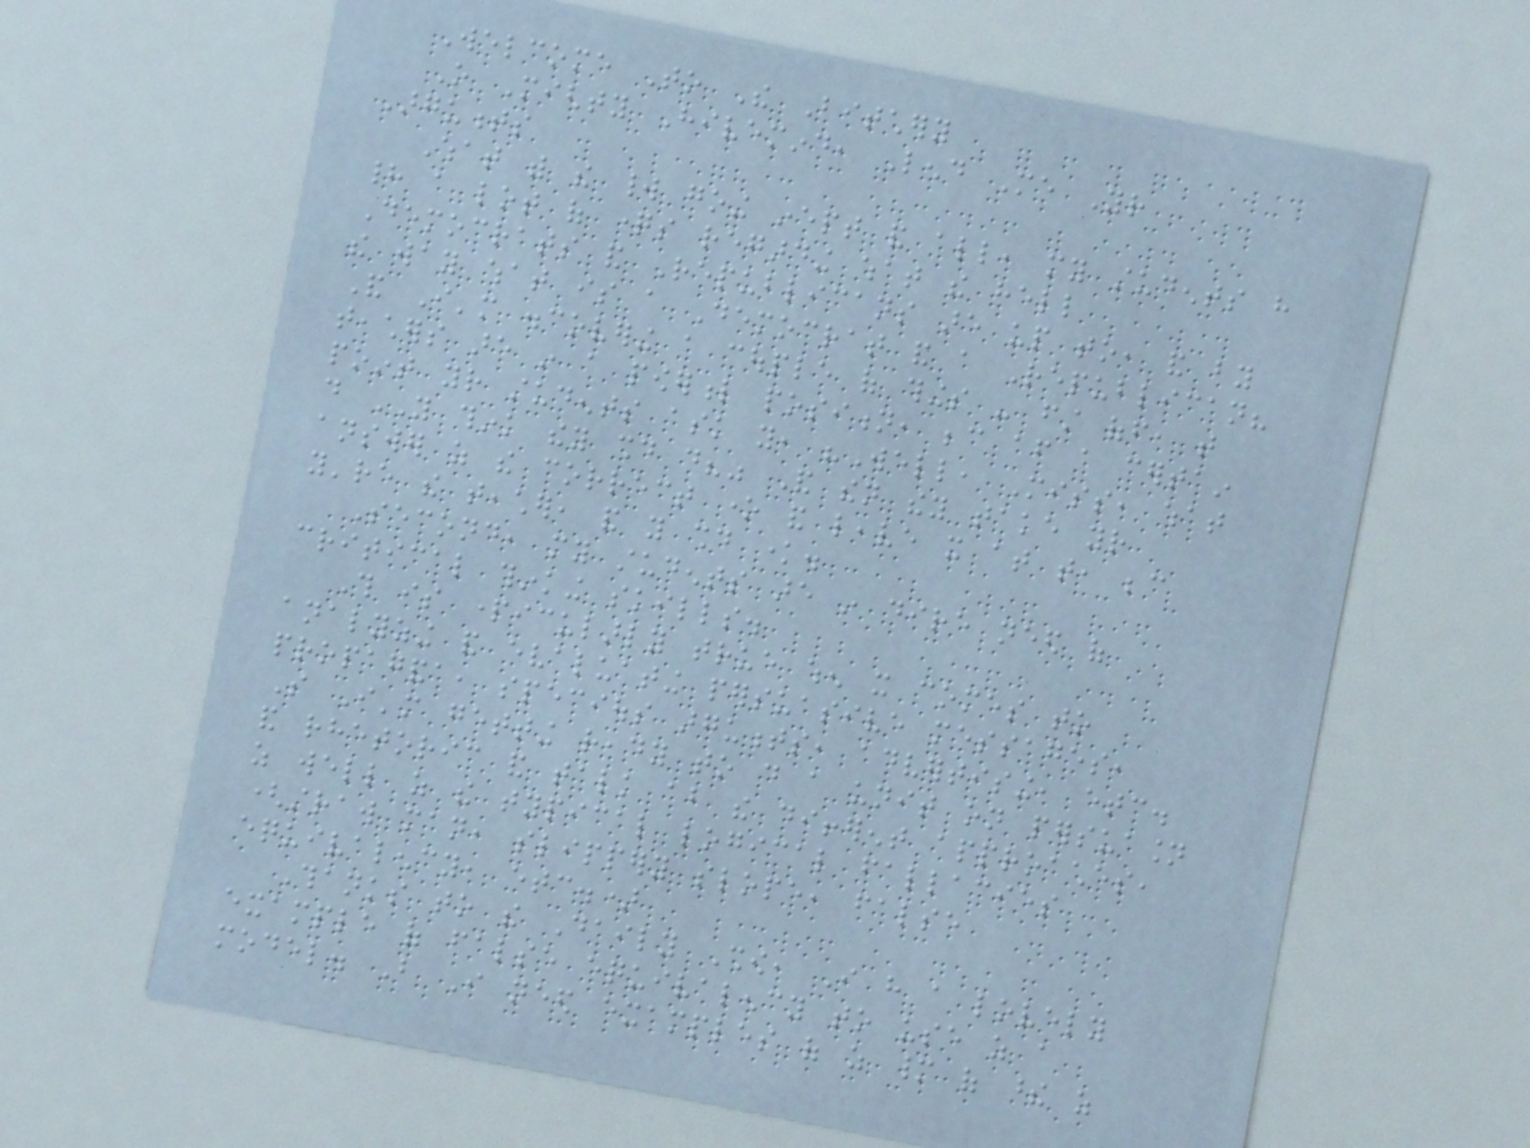Welcome To The Bitchery
O Mighty Hivemind, Lend Me Your
Arguments
What with the world going inept and all, my students have
had a lot of questions regarding what the hell
Democrats and Republicans are up to, and by
the way what is a Democrat and a Republican?
And I'm discovering a couple of things - first off, that
teachers are in a powerful position, because after a certain
point your students ask you, "Well, Miss, what
do YOU think they should do?" And then they take your
answer as the correct one and leave it at that, because
you're the teacher, and you should know.
Second, my students are in dire need of
critical thinking skills.
This is particularly true when it comes to
analyzing and evaluating persuasive messages,
propaganda, specious arguments, advertising, etc.
So I'm getting ready to do a unit on persuasion
and rhetoric and talk about the different approaches,
as well as the typical logical fallacies
(straw man, slippery slope, false
equivalency, etc.)
Thanks to the Daily Show, I have a lovely
example of false equivalency to use as a
model. But I need examples of as many of these as
